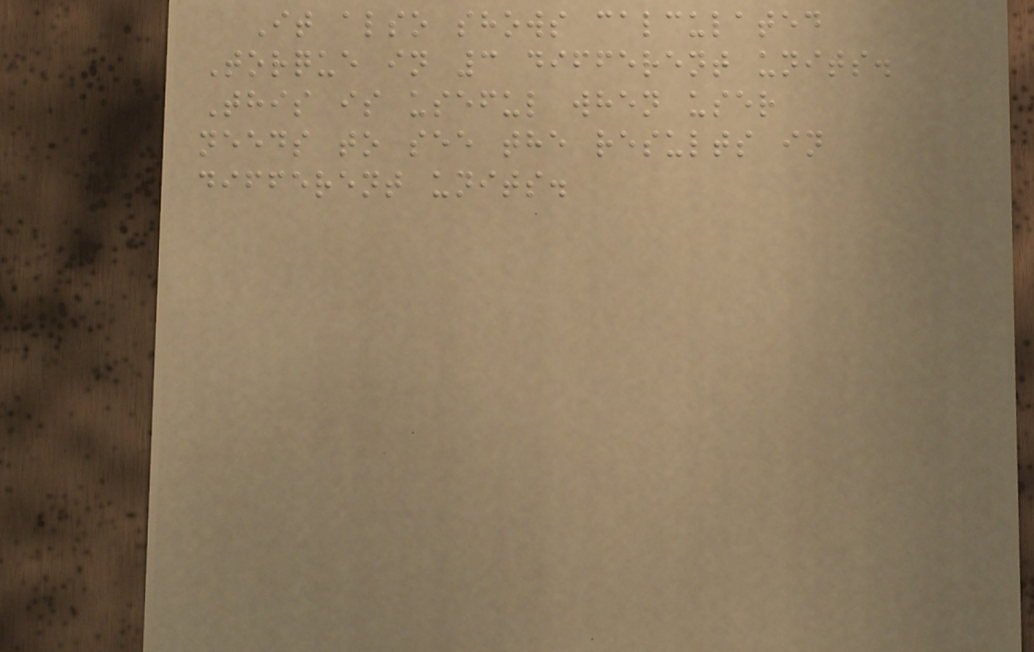It also shows calculated
Torque in 3 different units.
This is useful when user
needs to see the results in
different units.
